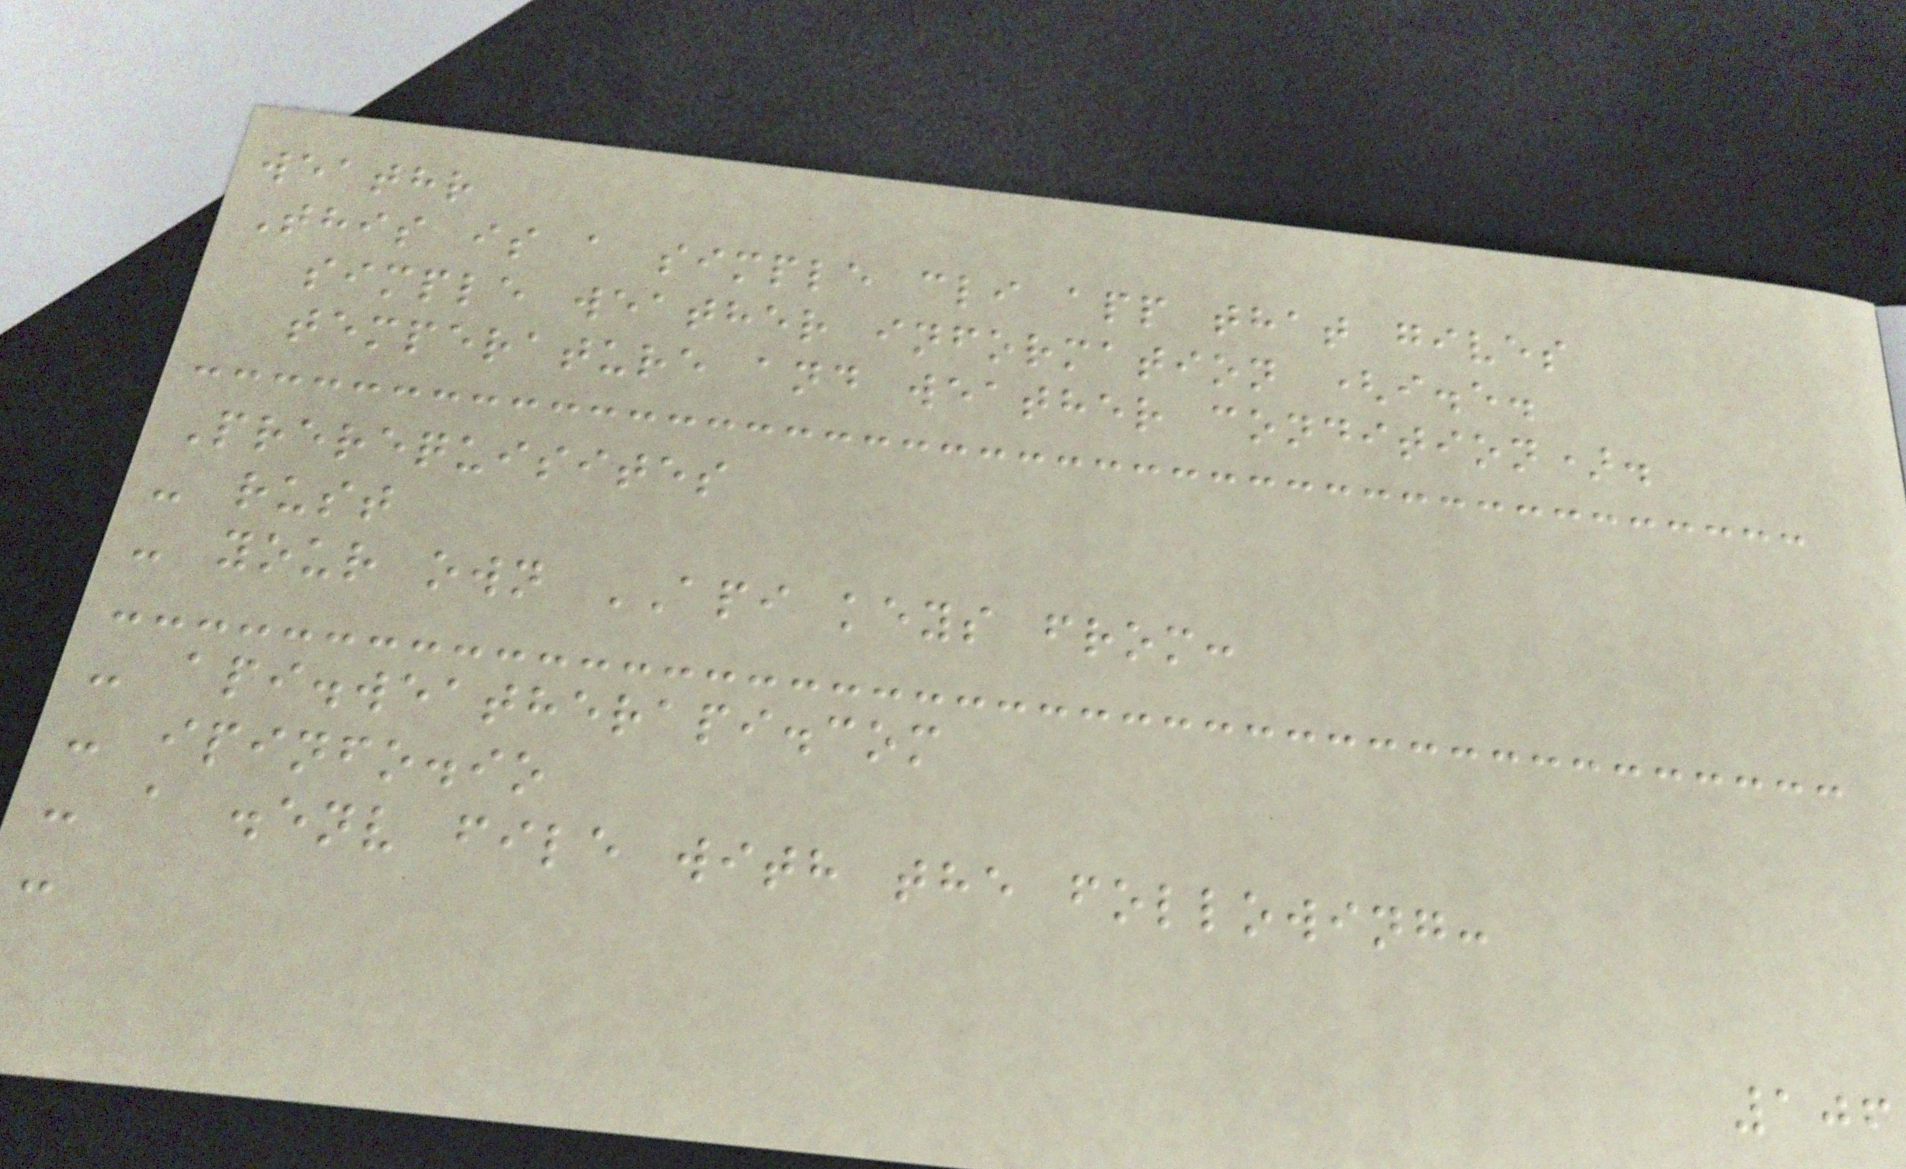weathr
This is a simple cli app that gives
simple weather information (i.e.
temperature and weather condition).
Prerequisites
- rust
- your own API keys from:
- api.weatherapi.com
- ipinfo.io
- a .env file with the following:
-
106
